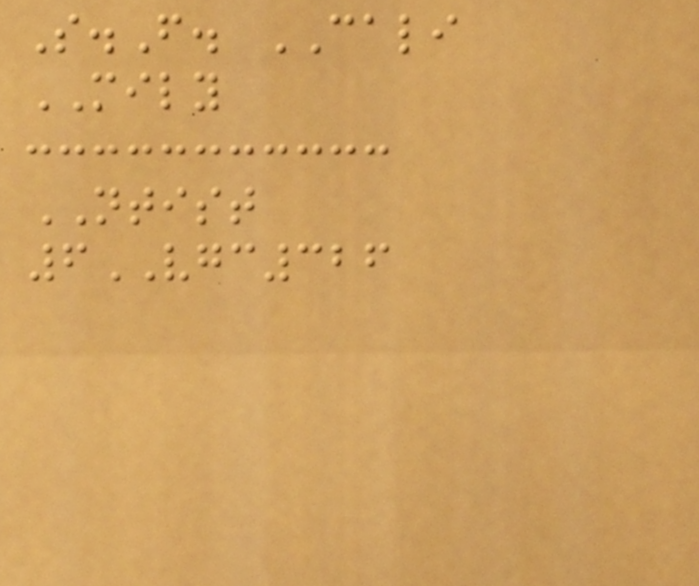S.F. CALI
MILY
NTIST
6VGC326
